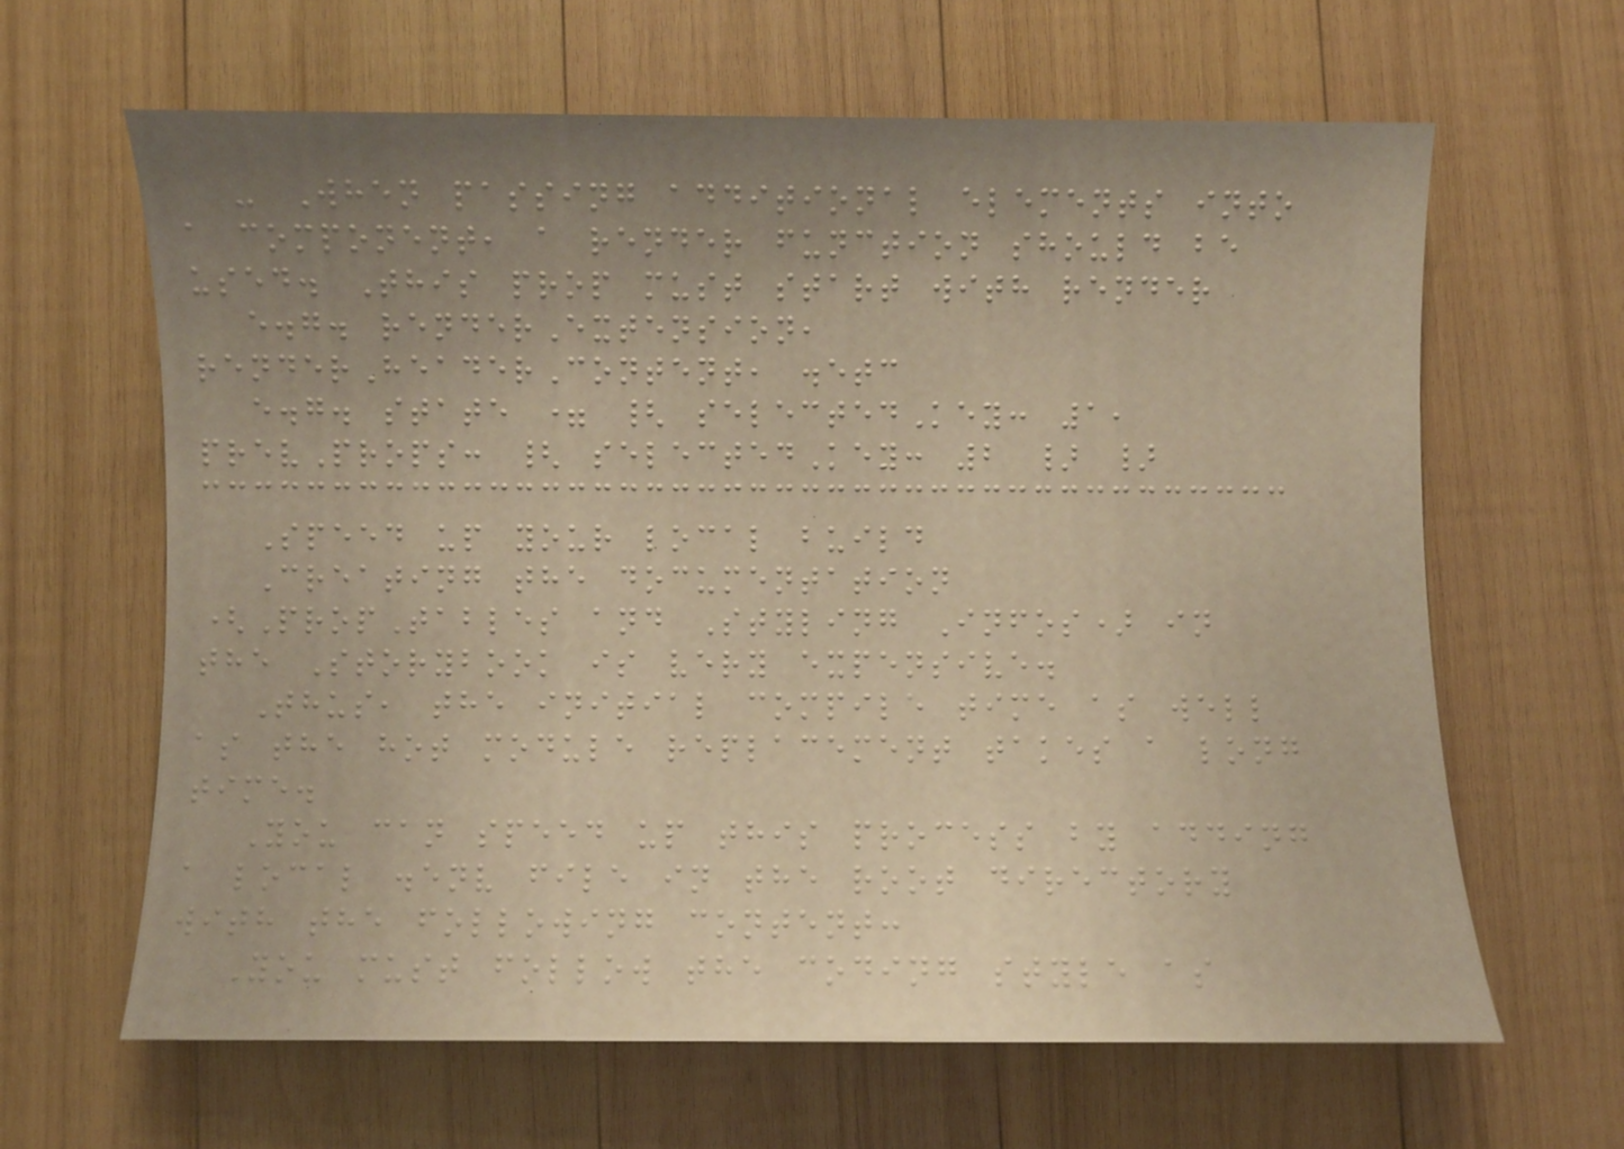- When passing additional elements into
a component, a render function should be
used. This prop must start with render
e.g. renderExtension,
renderHeaderContent, .etc
e.g. state = { selectedKey: 1,
prevProps: { selectedKey: 2 } }
Speed up your local build
Creating the documentation
(PropTables and Styling Infos) in
the Storybook is very expensive.
Thus, the initial compile time as well
as the hot module replacement takes a long
time.
You can speed up this process by adding
a local .env file in the root directory
with the following content:
You must follow the coding style as
